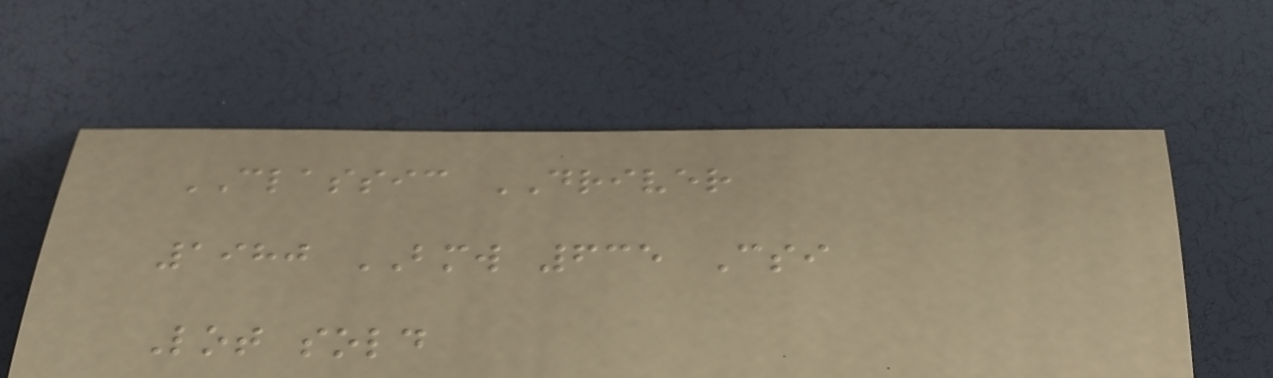CLASSIC DRIVER
1980 BMW 635 Csi
Lot sold
